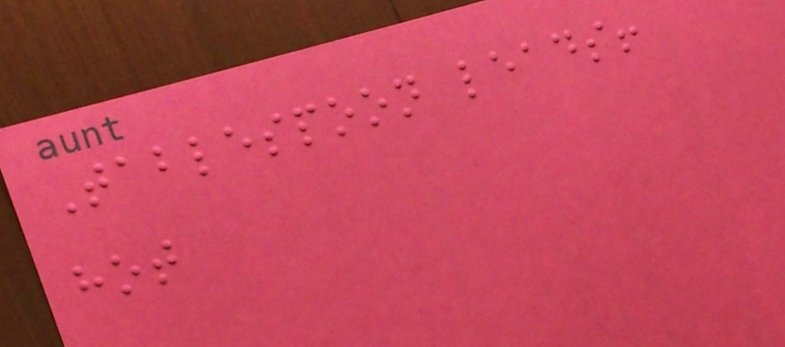Tablespoon leads!
hot
